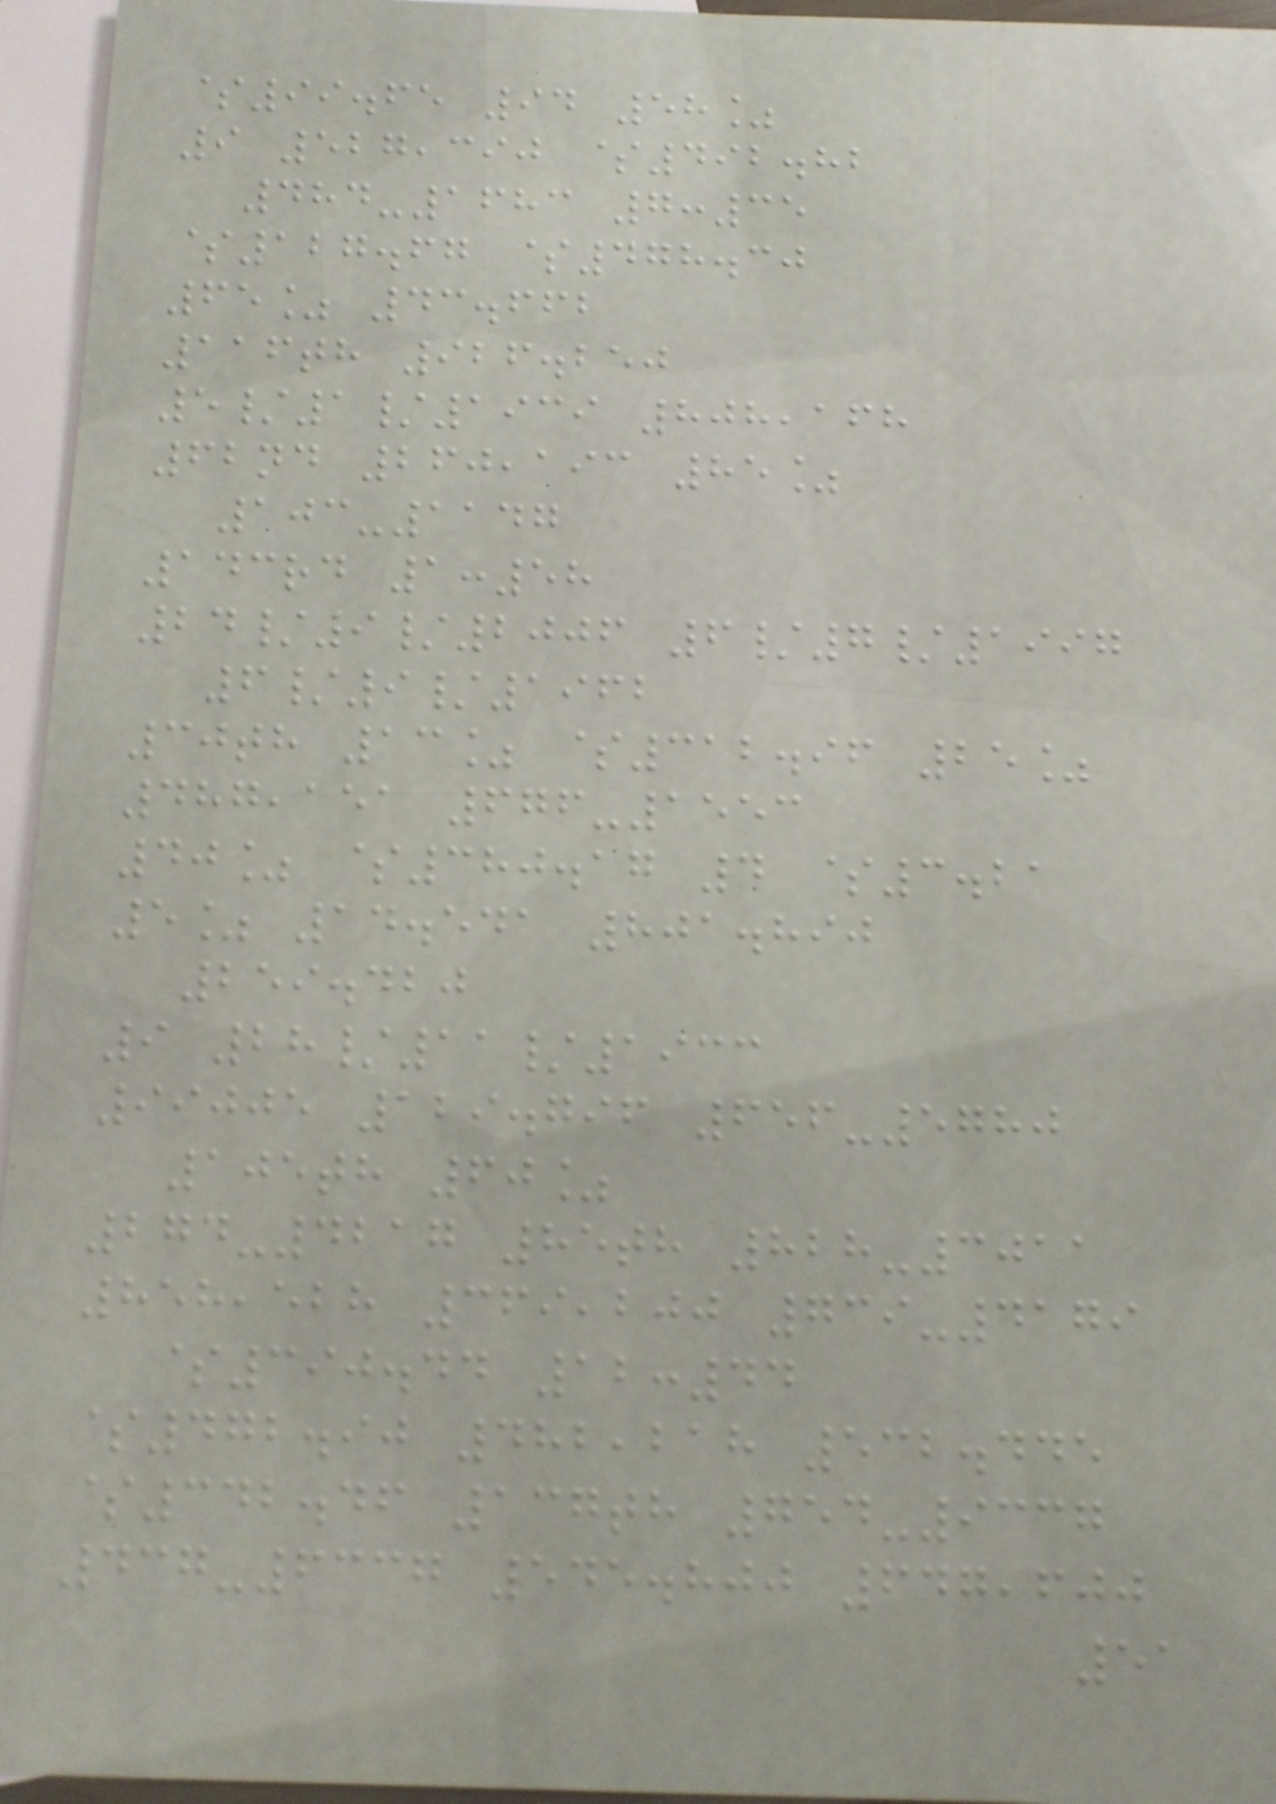$99.65 94 58%
9 527,390 $492.82
484-1683 7:35
$127.67 $478.30
65% 43.662
116th 926.250
5/1/1939 808,168
62nd 260,193 85%
103-1147
143rd 1:58
24/9/2006 6/7/1997
6/9/1962
30th 13% $312.96 25%
487,151 676-1553
40% $380.17 4 $3.21
5% 14.541 801.890
259.420
9 28/11/1933
99005 129.796 656-5780
105th 60%
274-4217 85th 828-3011
858,528 369,200 739-4179
$390.44 12:44
$472.90 482,218 532.445
$342.46 137th 754-9337
437-6337 545.800 647,600
51
